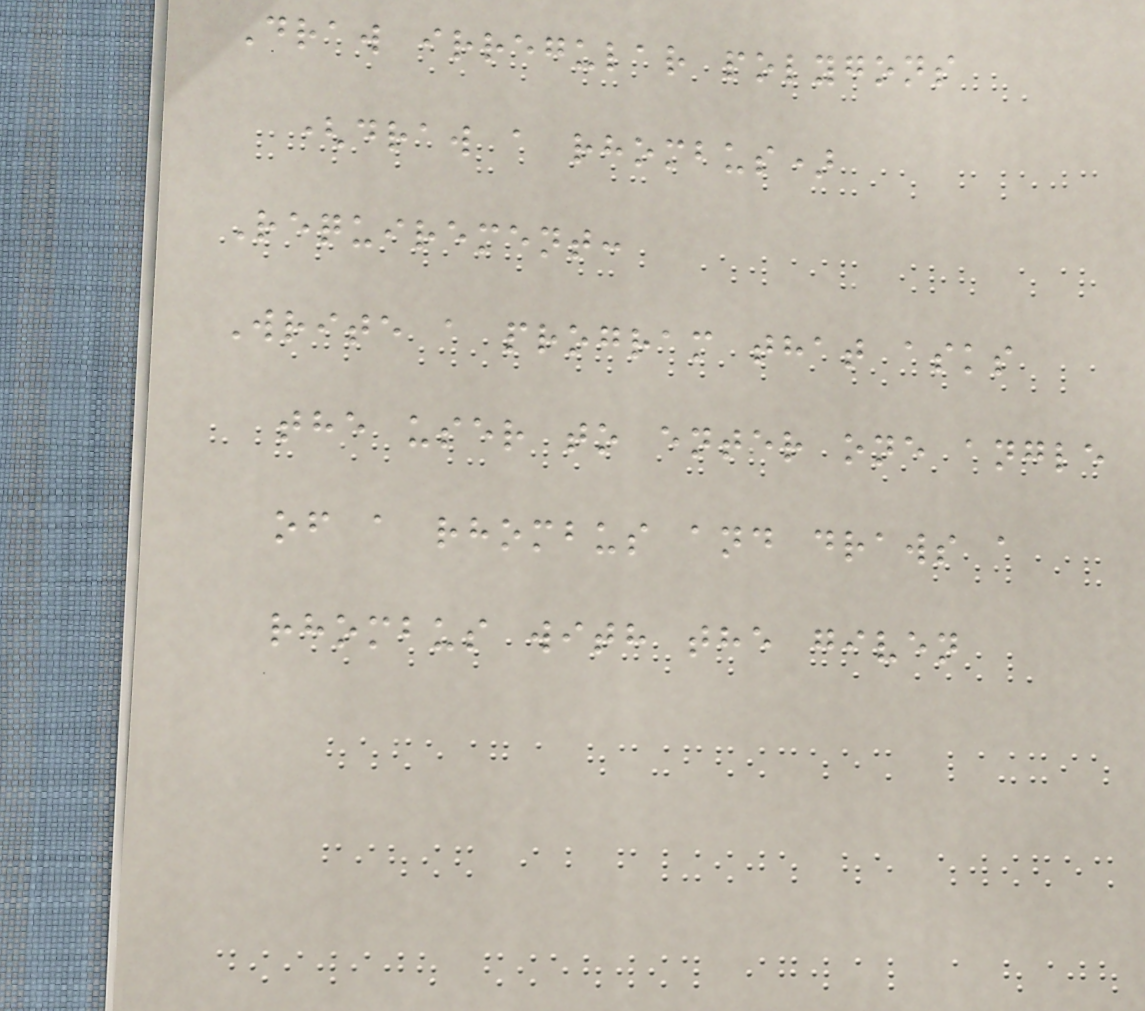Draw irregular polygons
(draw a rhombus)
Requirement:
Write a program that asks
the user to enter one angle
of a rhombus and draws a
rhombus with the given
